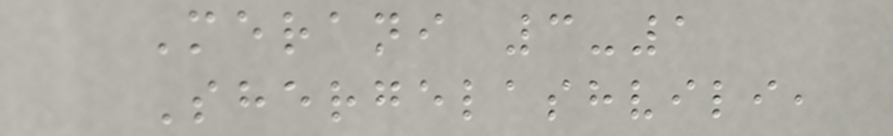Merani 3-1
Shergelashvili,
